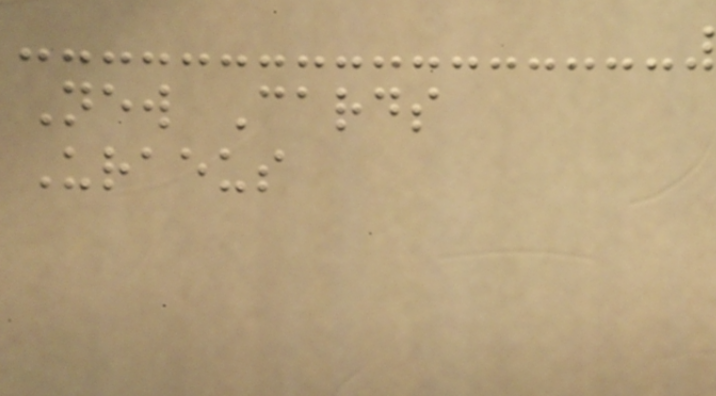New Cards
Uraeus
